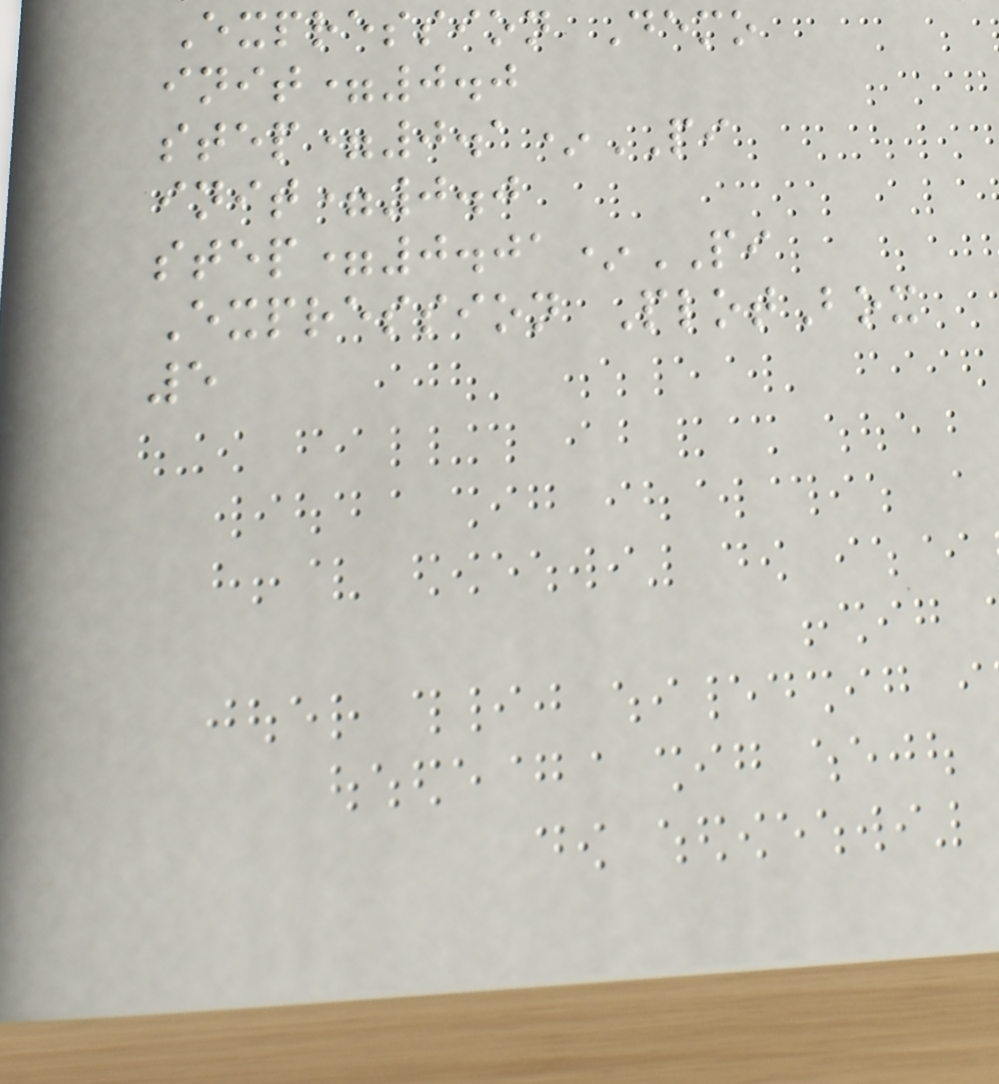Expression Demo
init=0.0
step=0.1*PI
init=0.0
step=0.01*PI
Expression PlotBox
5
